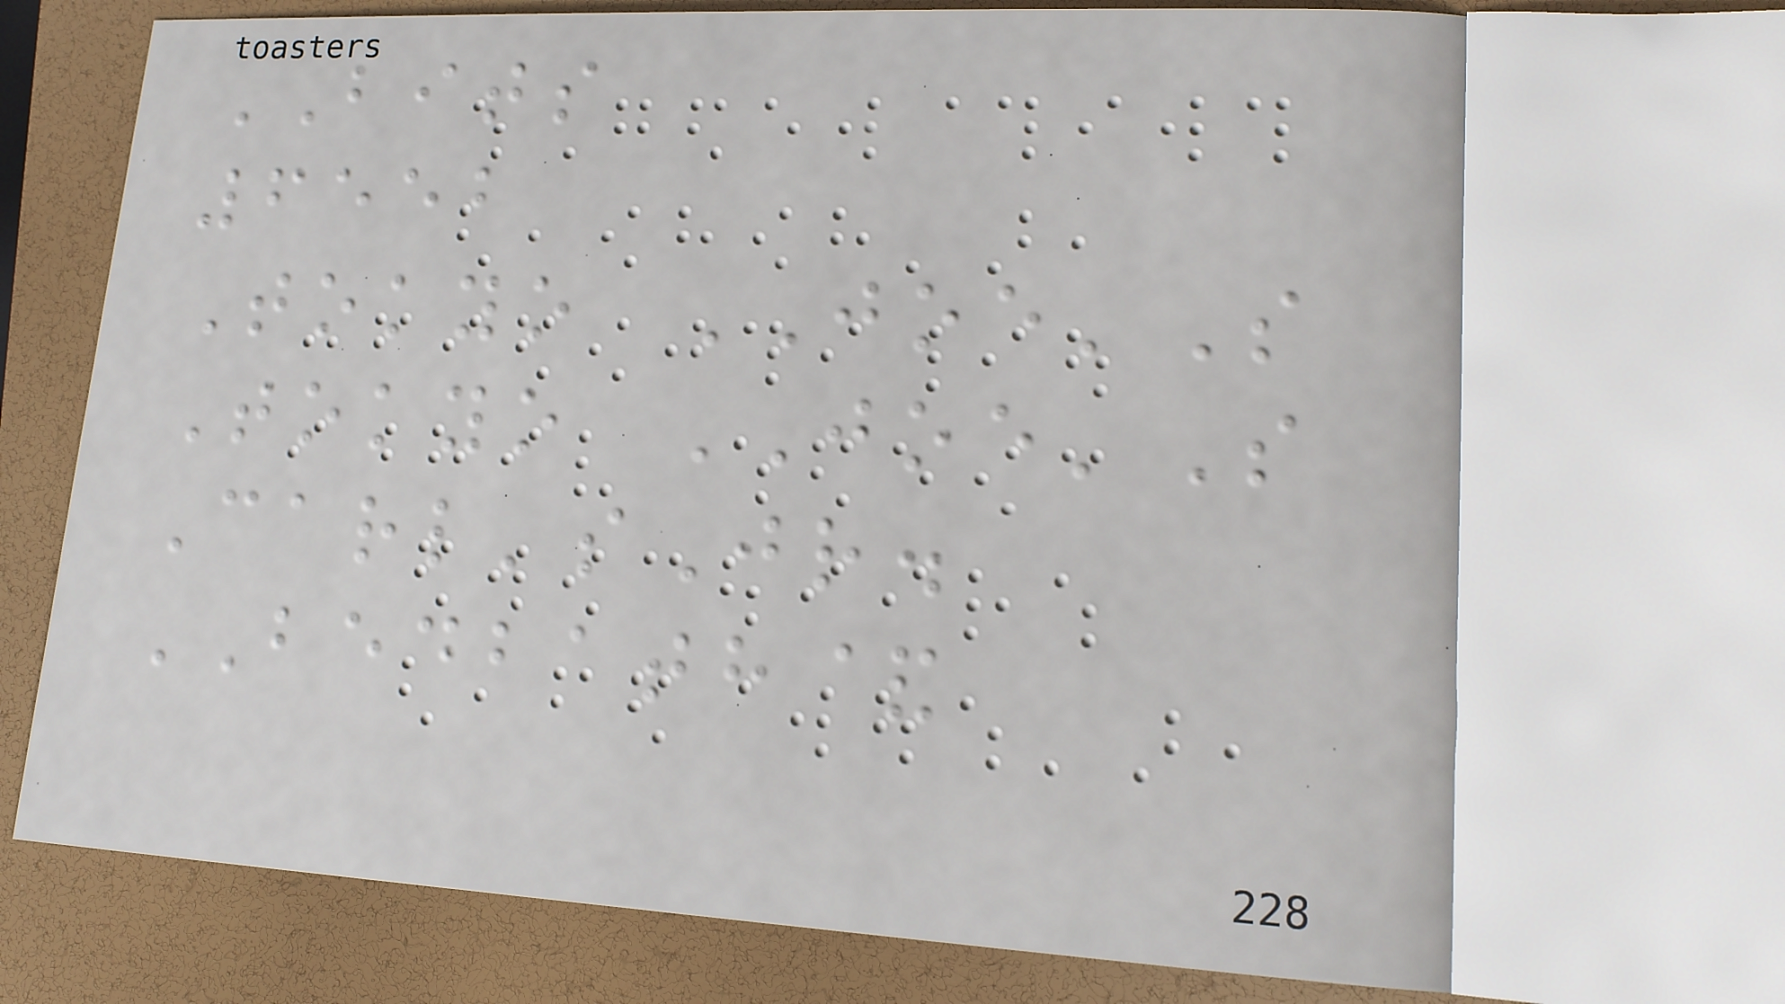BITS
6552
Tokyo JOE'S
Tokyo JOE'S
Carl'sJr.
BEDBATH&
